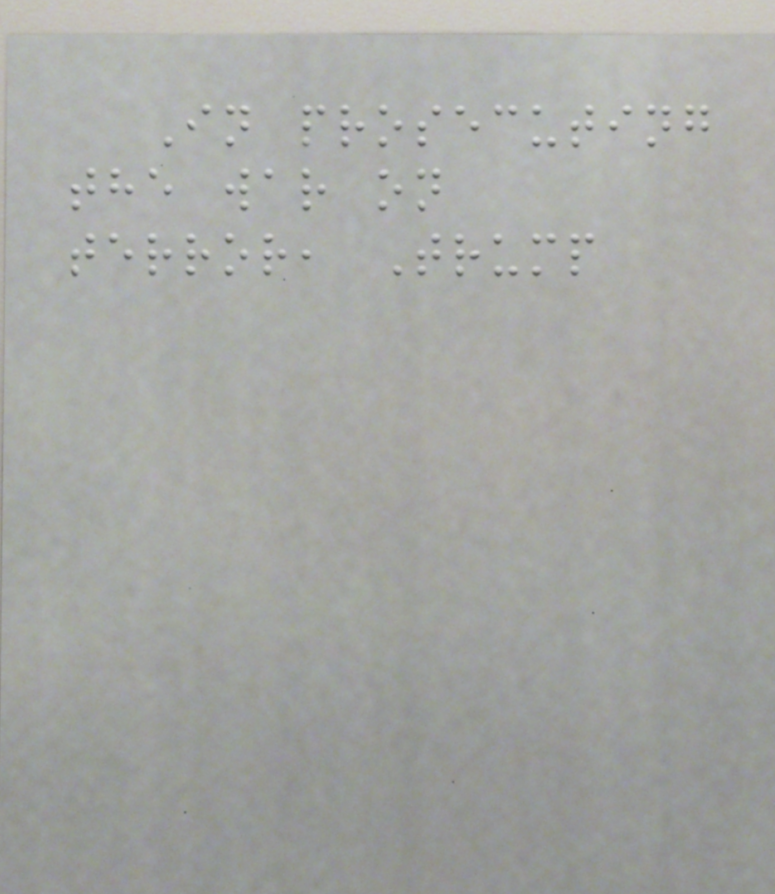In prosecuting
the war on
terror, Trump
